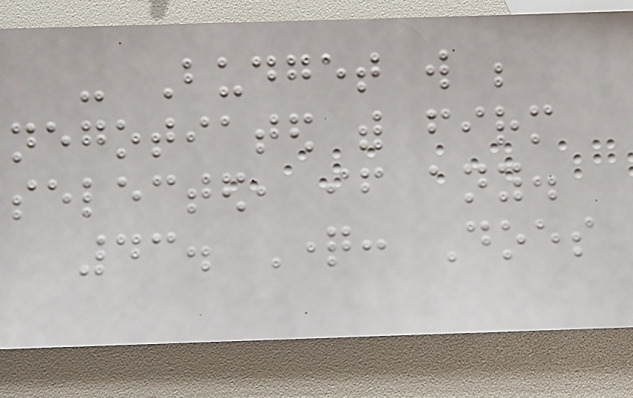- Budget will be
negotiated with firm
selected, if any.
43. Question: Does
